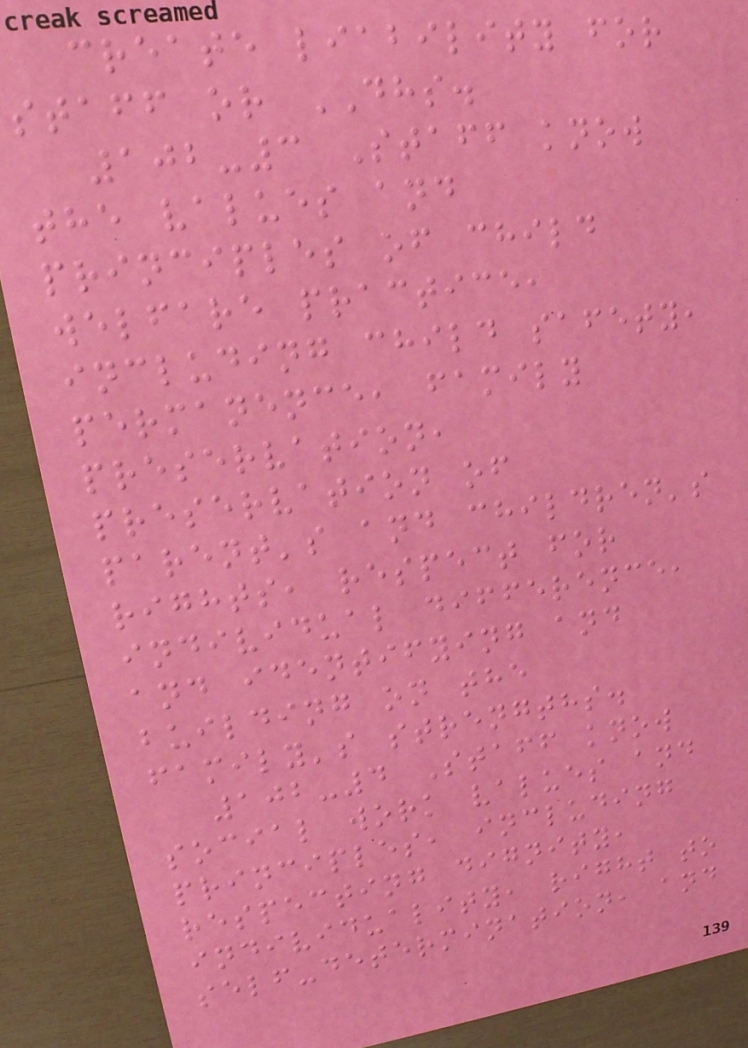create liability for
staff or DHS.
102-3 Staff know
the values and
principles of child
welfare practice,
including child safety,
permanence, family
preservation,
preservation of
parent's and children's
rights, respect for
individual difference,
and identifying and
building on the
family's strengths.
102-4 Staff know
social work values and
principles, including
respecting dignity,
individuality, right to
self-determination, and
